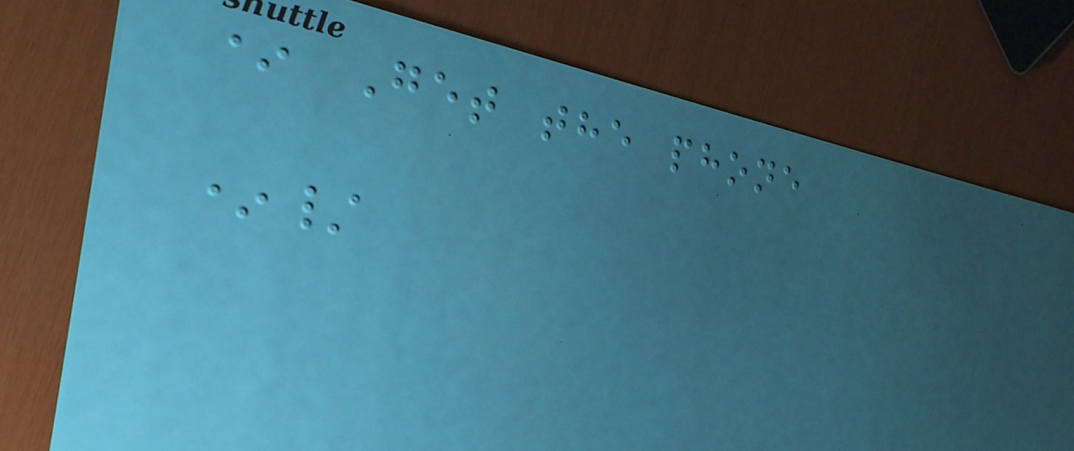* Get the phone
*/
